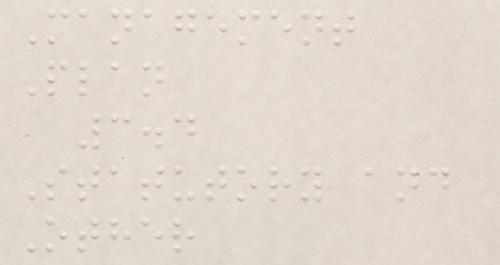Management
Plan
3.4
Statutory and
Other
